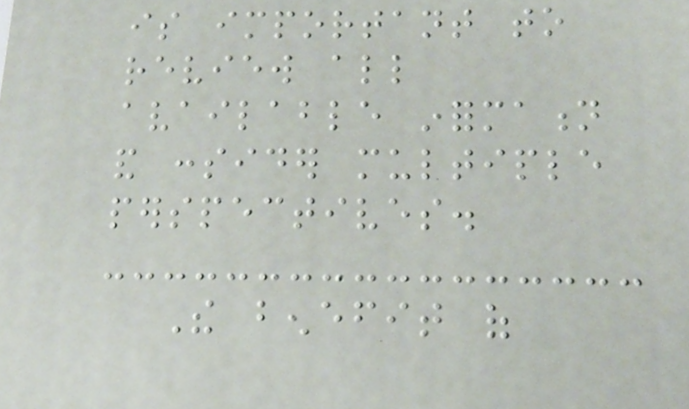is important to
review all
available information
and consider multiple
perspectives.
The benefit of
